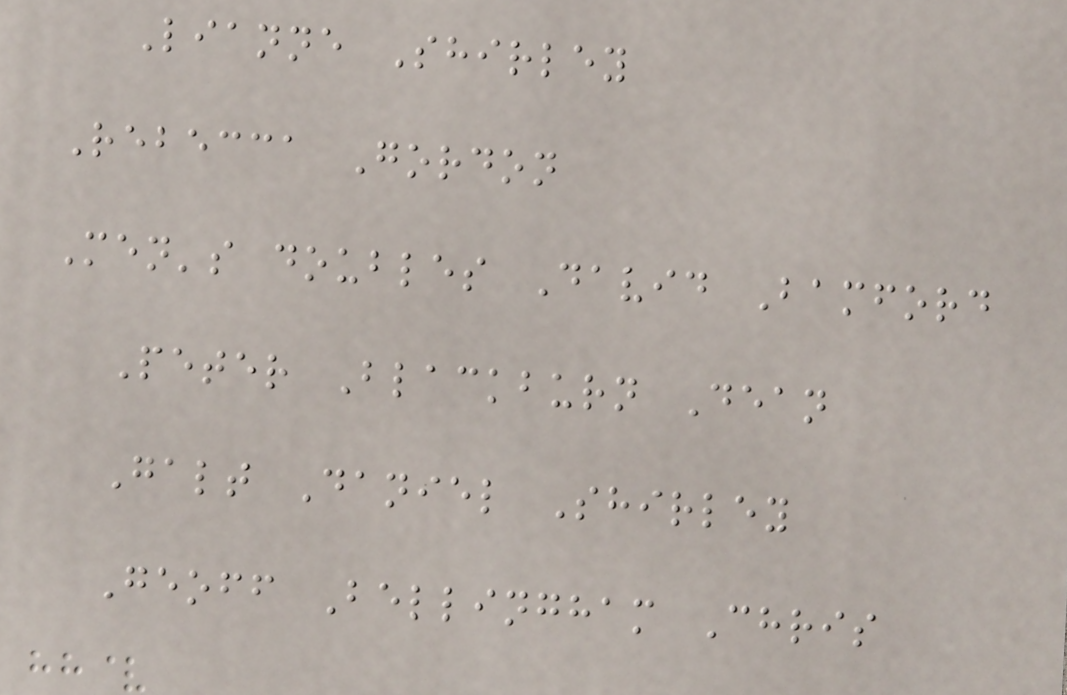Lianne Shirley
Rebecca Gordon
Men's doubles David Bamford
Peter Blackburn Dean
Galt Daniel Shirley
Geoff Bellingham Chris
